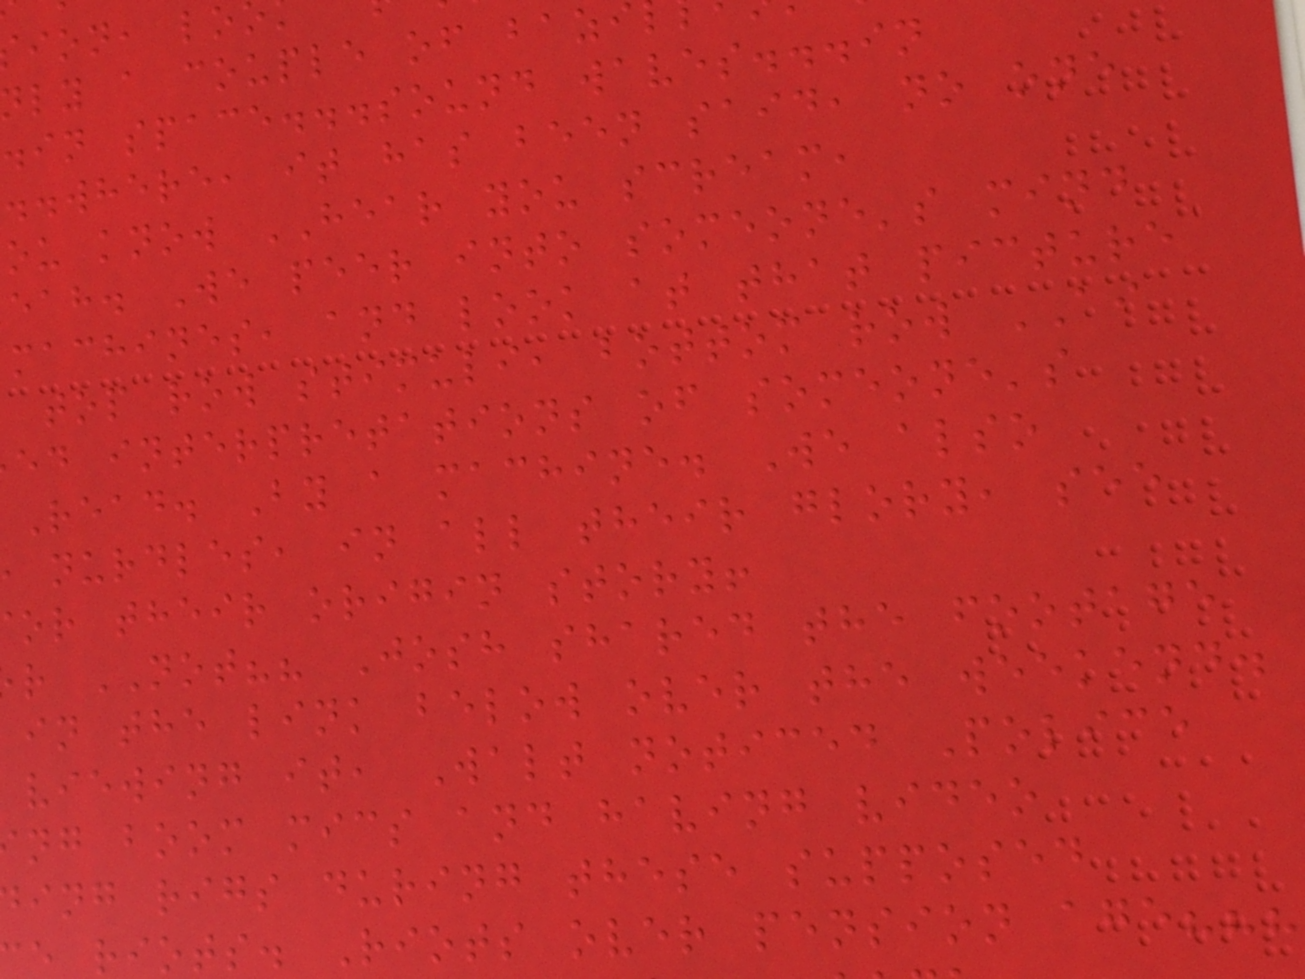ly a couple of bazi
.in space...sound waves...in
..where, it has been said, no one
ou know HEAR you scream,
eah. We peer into someone's mind
machines, and look at that picture
top row stimuli, bottom row AI
ed interpretations of someone's
Read. By a machine. We also
nurdles, in all their glory, see
or their origin story!
r NOT?? Josh shared the footage
in the link below over the weekend.
viewing it, Walt noticed Police
ng boom mics and having video
ing rigs during these supposed
e riots. Riots over pension age???
